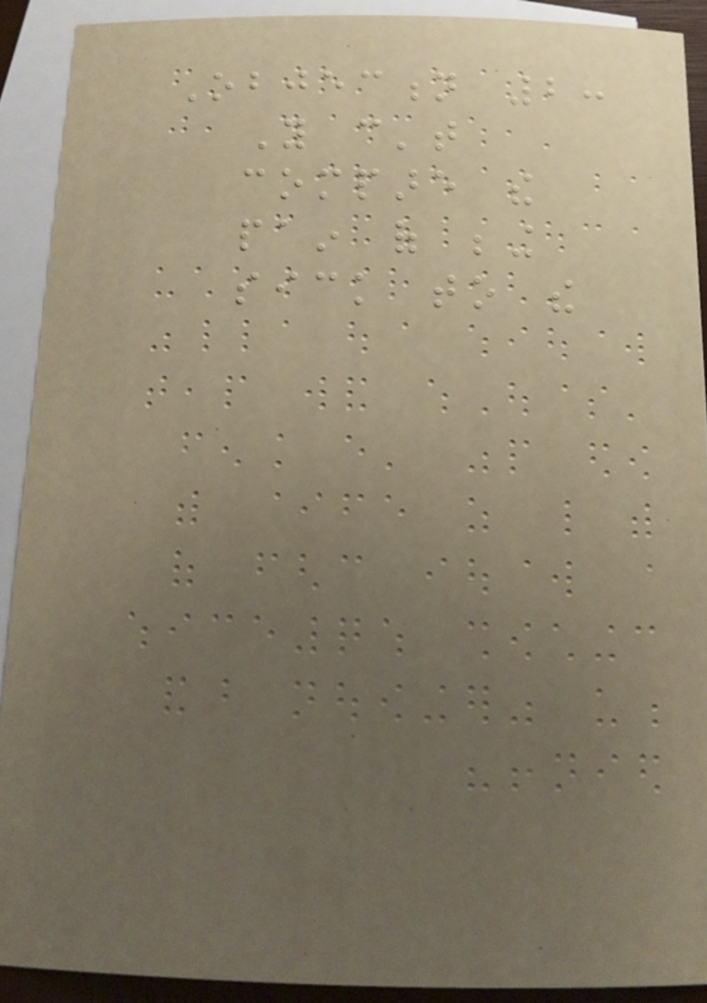Objection 2:
You can't
compare the
pain of being
sick to the
